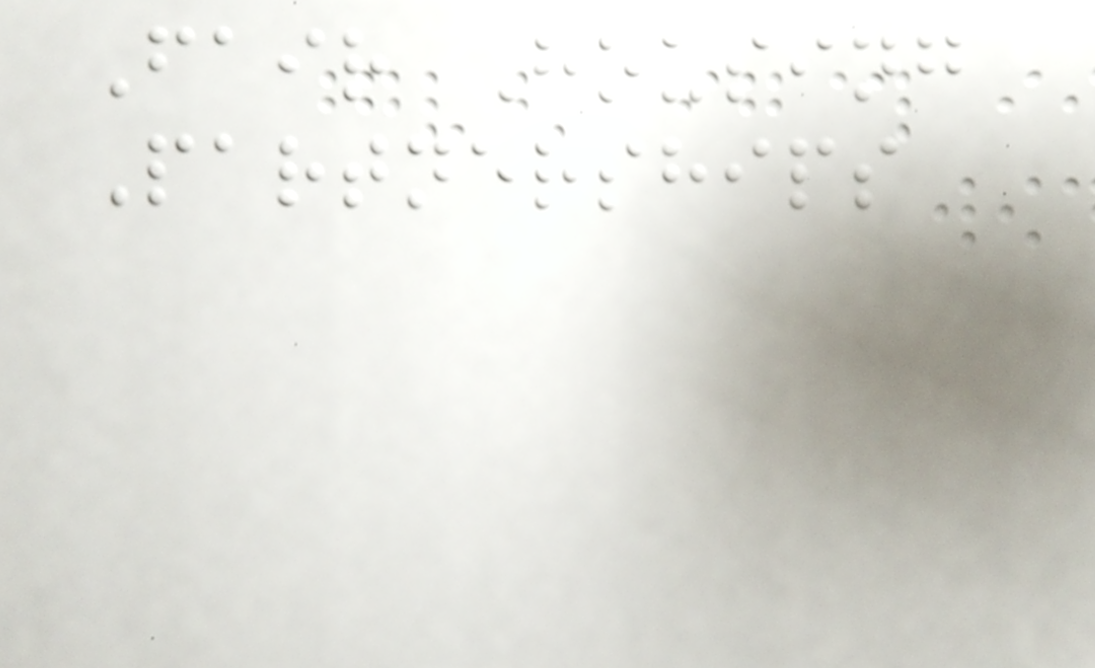Fair Housing
Partnerships
